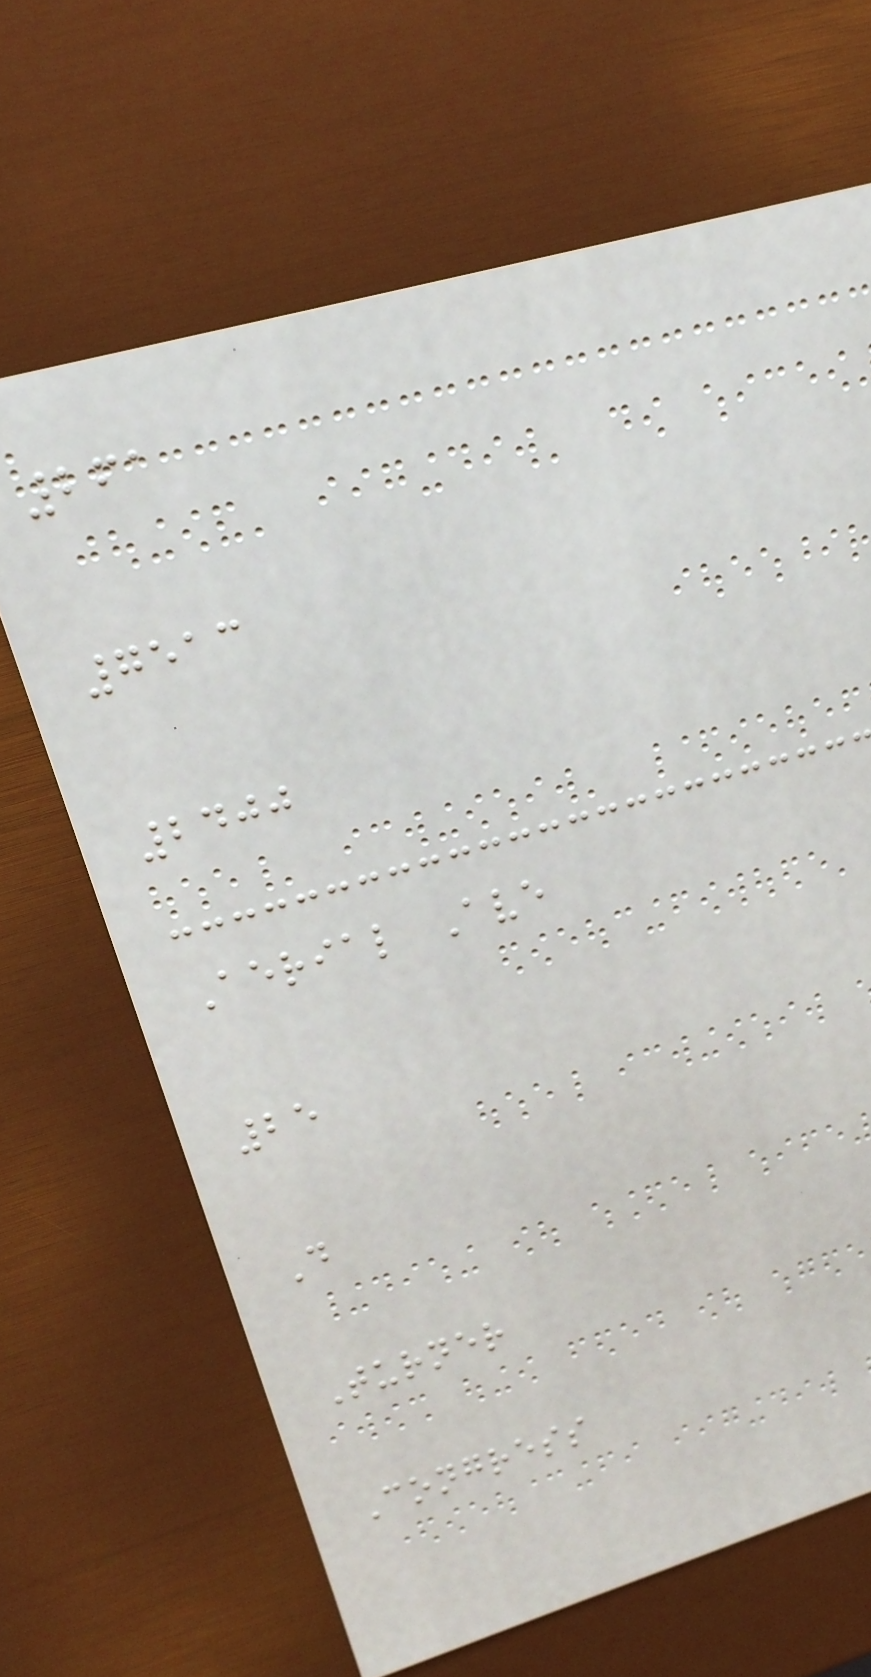261
7513
2400
Aerial Ave
25
D
Turner
Congress
